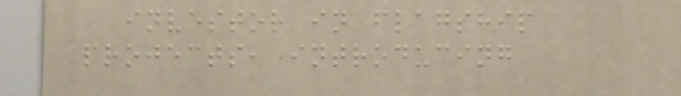investor in flagship
projects, introducing
